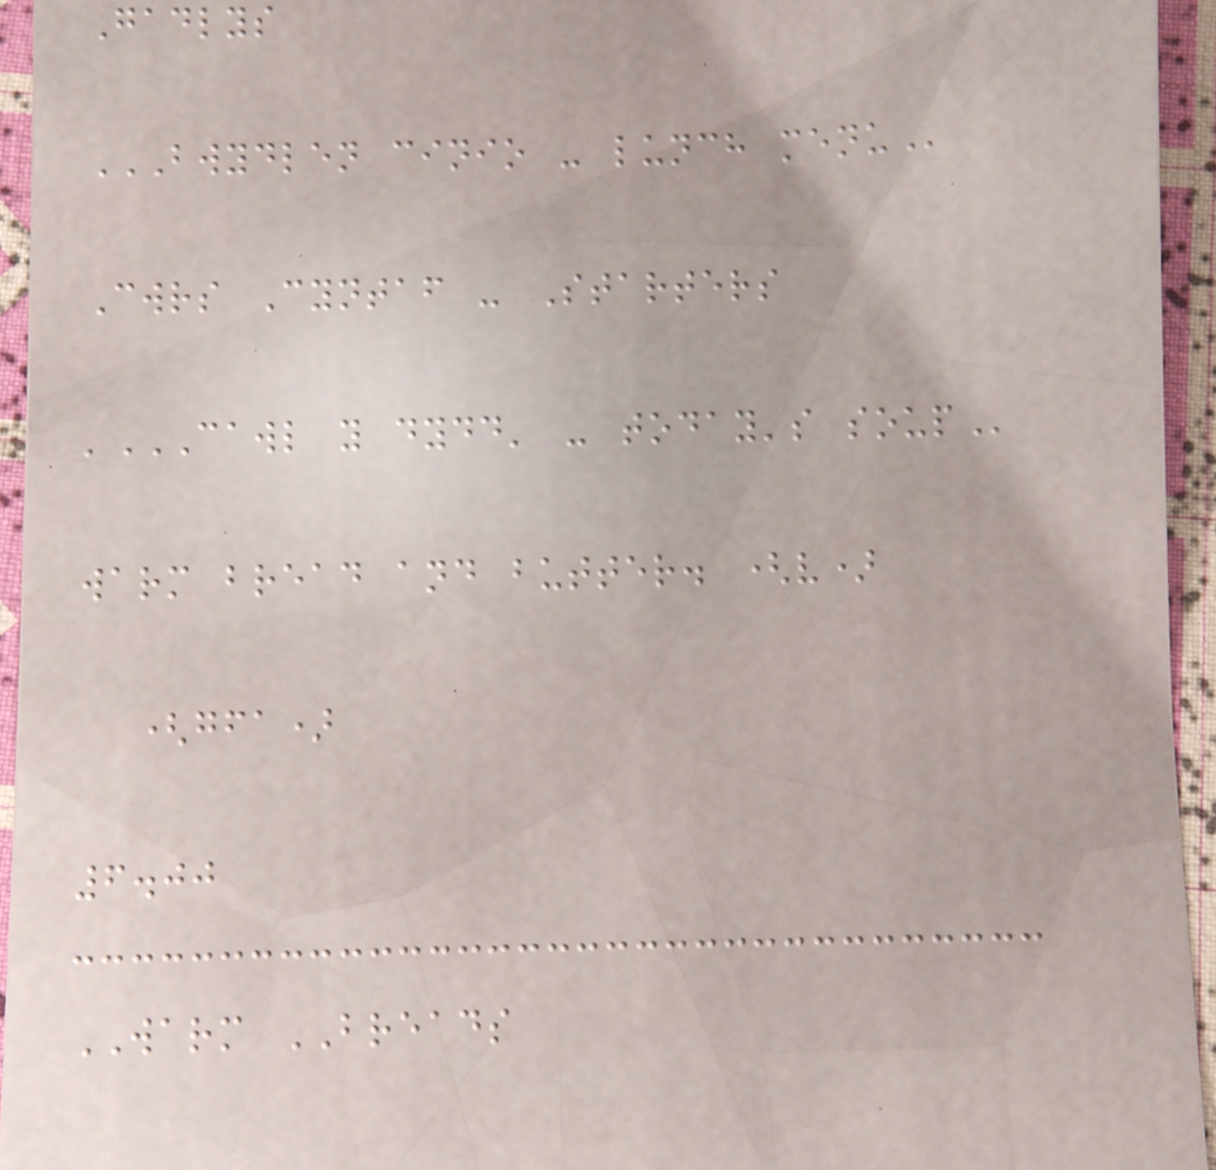Gadlys
BWYDLEN CINIO - LUNCH MENU
Cwrs Cyntaf - Starters
'CAWL Y DYDD' - TODAY'S SOUP
warm bread and butter. (v)
(gfa)
6.00
WARM BREADS
